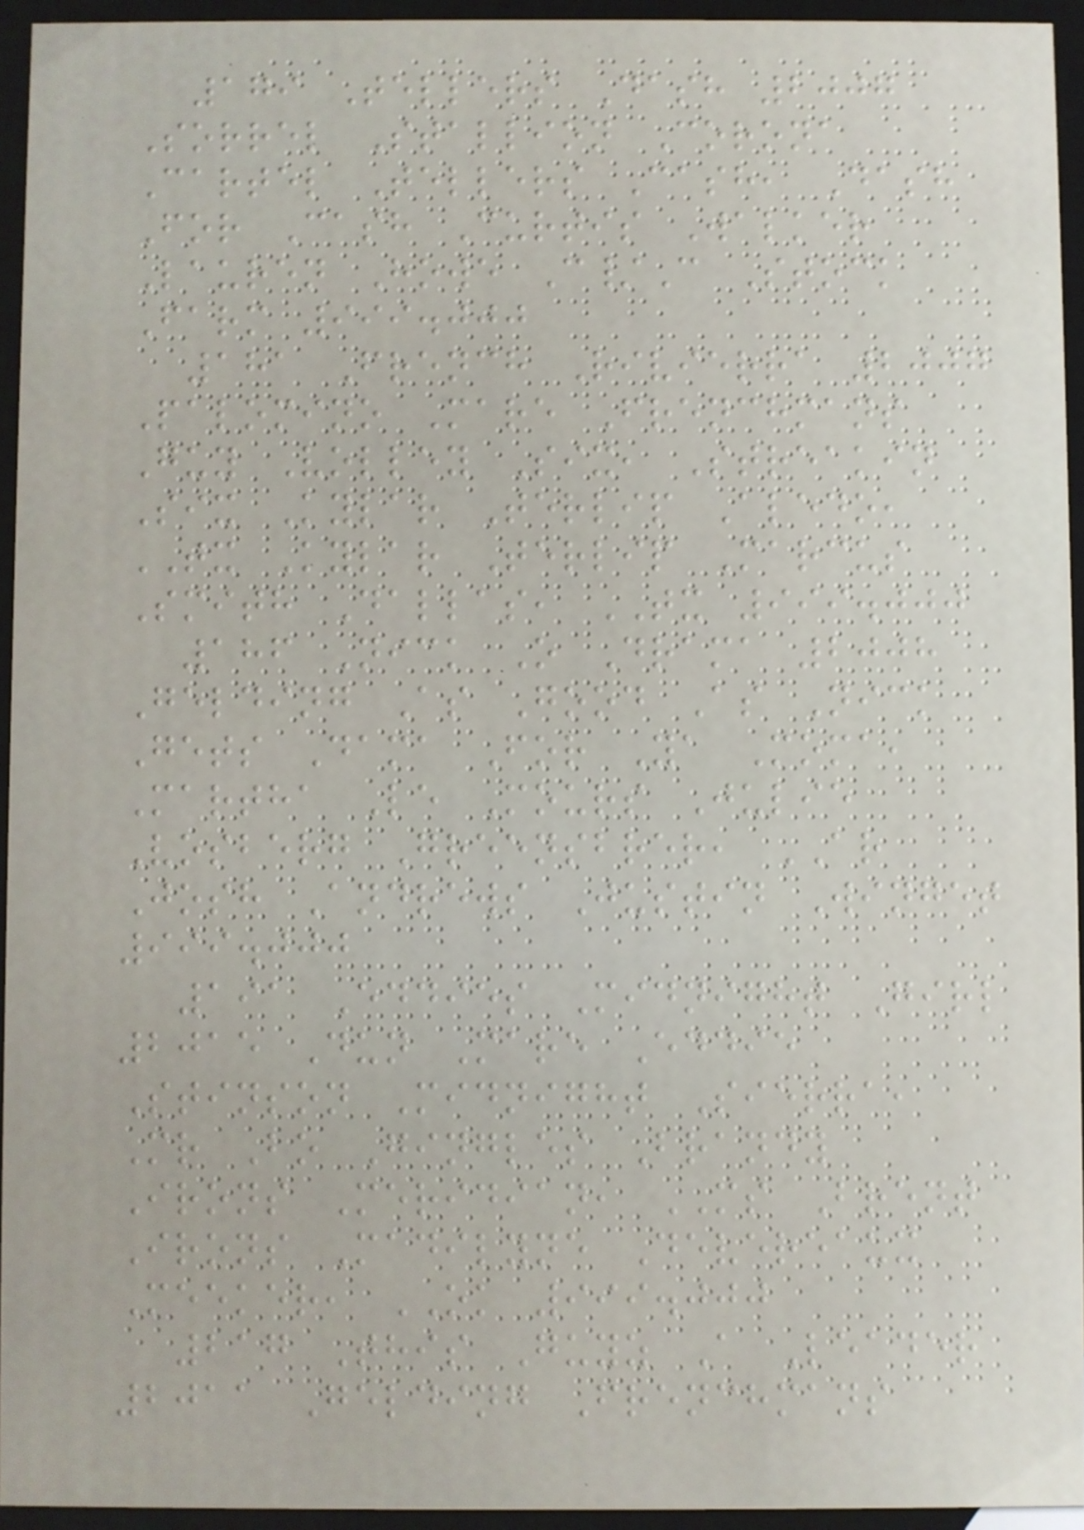179 Tellers Dash 2007
Sorrel Stallion Corona
Cartel Tellers Cash, Dash
For Cash Curtis Walker
Lauren Howe C/C Stock
Farm 999.000
181 French Rivierra 2007
Palomino Mare Frenchmans
Guy Volley Six, Streakin
Six Kylar Terlip Aledo,
TX Kylar Terlip Marcus
Smith Dallas, TX 999.000
186 Nick O Drama 2008
Gelding As Good As Nick
Gets Dama For Ya Moma,
Martha Le Mours Julie
Vosberg Greensbrer, AR
Josh Andrews Justin Winget
999.000
191 Eddies Midnight Girl
2015 Dun Mare Eddie
Stinson Midnight Sierra,
Mr Bo Gingles Brandy
Irons Meridian, MS Brent
Irons Madilyne Devereaux
Meeker, OK 999.000
217 This Guyz A Leader
2011 Gelding Frenchmans
